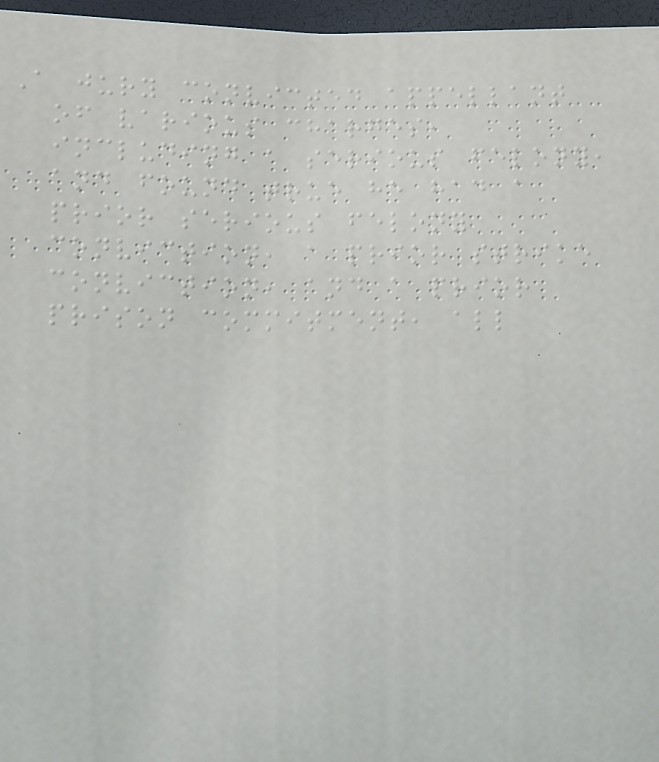A jury convicted appellant
of various charges,
including a serious felony,
and found true he had a
prior serious felony
conviction, a prior strike
conviction, and a prior
prison commitment, all
